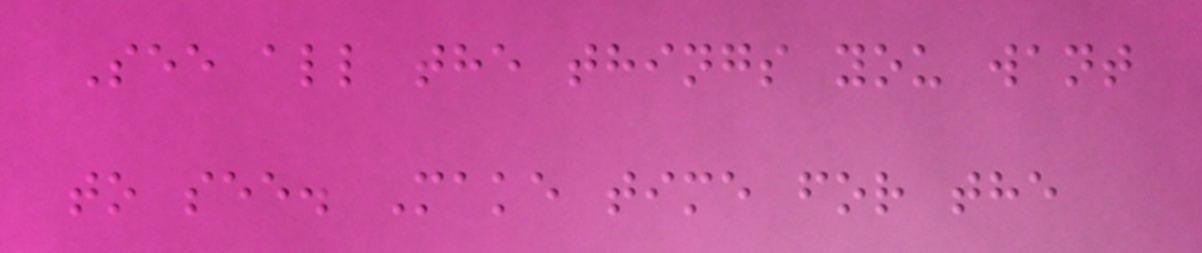See all the things you want
to see. Make time for the
